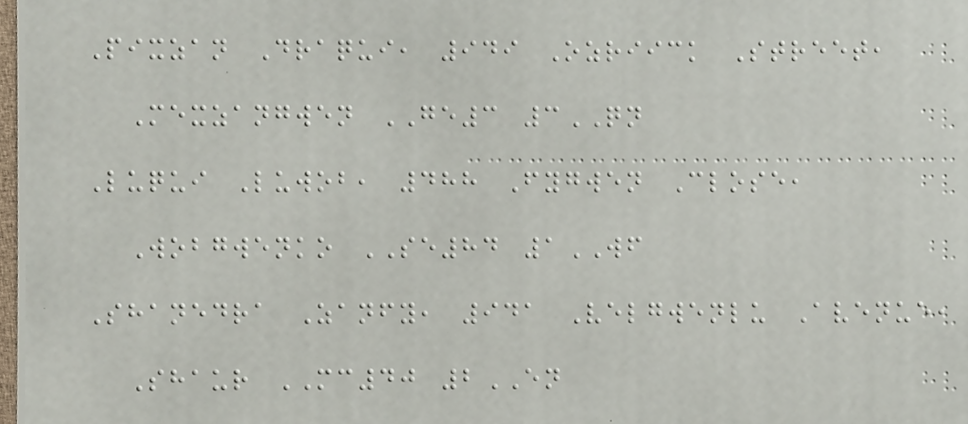Pixzan Draqui, 949 Ozriick Street,
Mexzangwen GE3 3QN
Luqui Luwob, 488 Fygwen Close,
Wobgwenko SE84 1WF
Shanedra Zanfy, 941 Velgwenlu Avenue,
Shaur MC40 2EN
